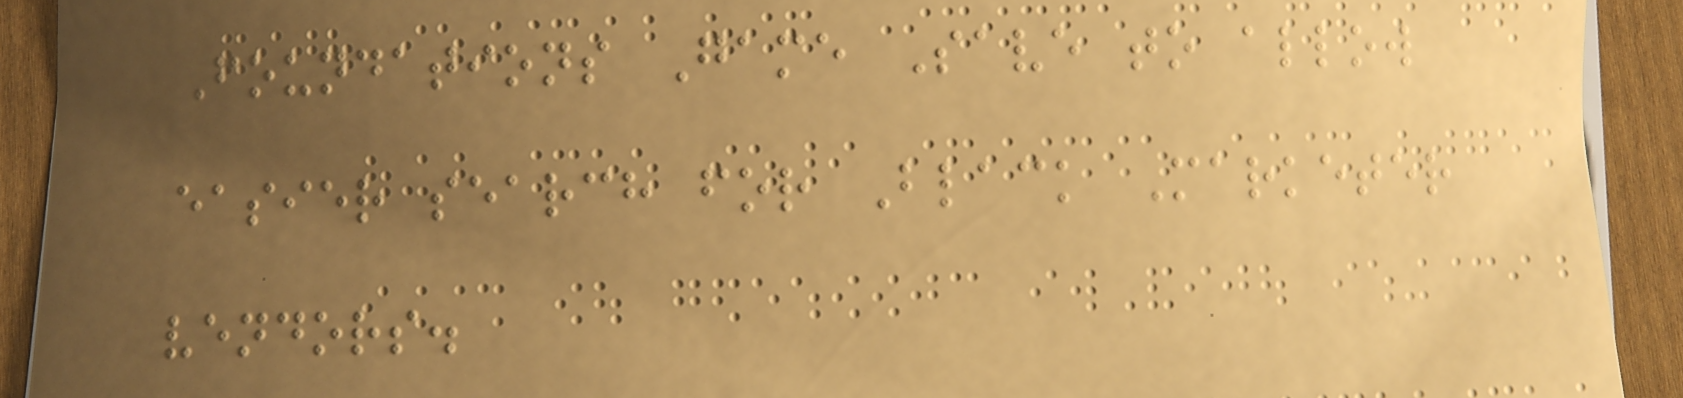Foundations Game Save to allow
easier search for Black Marketer
vendors.
